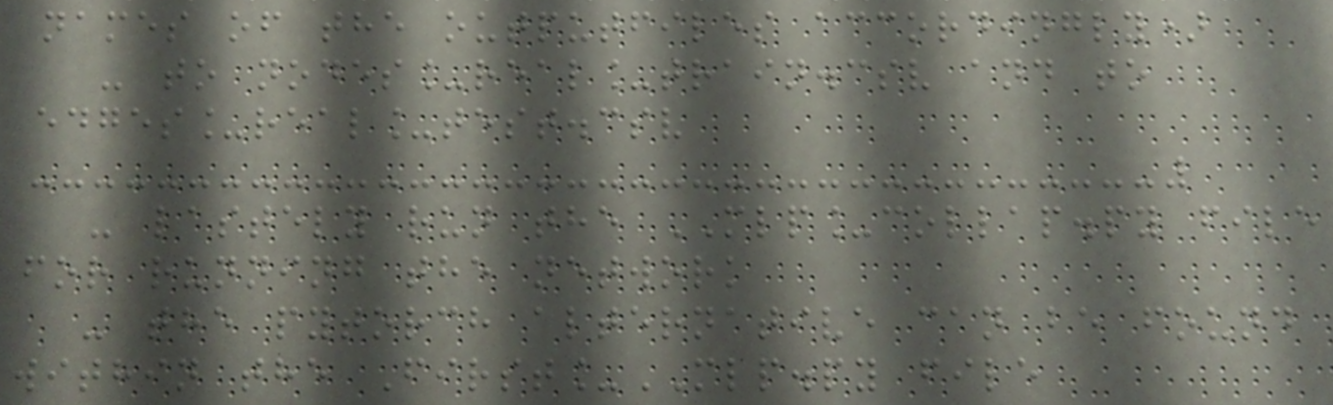names of the outputfiles accordingly)
- to nodes_real_train.csv and to
edges_real_test.csv
- lastely run the MLP_collap.py file
for running the network
- the pytorch alternative can be found
within the First_MLP.py file
